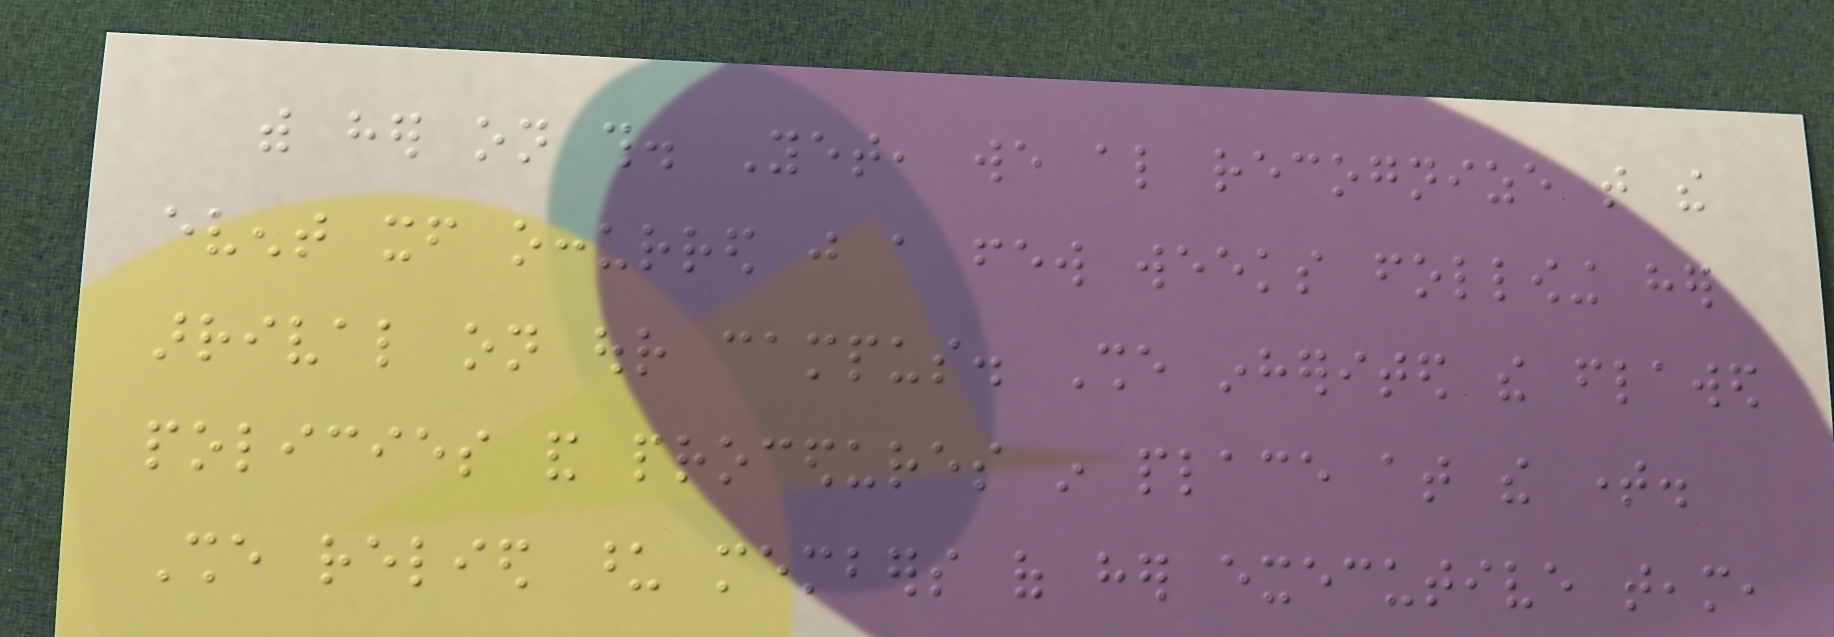with her on this. Yet, we also recognize that the
event itself occurred just a few weeks following her
arrival on our campus. She inherited the flawed
policies and procedures in place at the time.
She relied upon members of her executive team,
